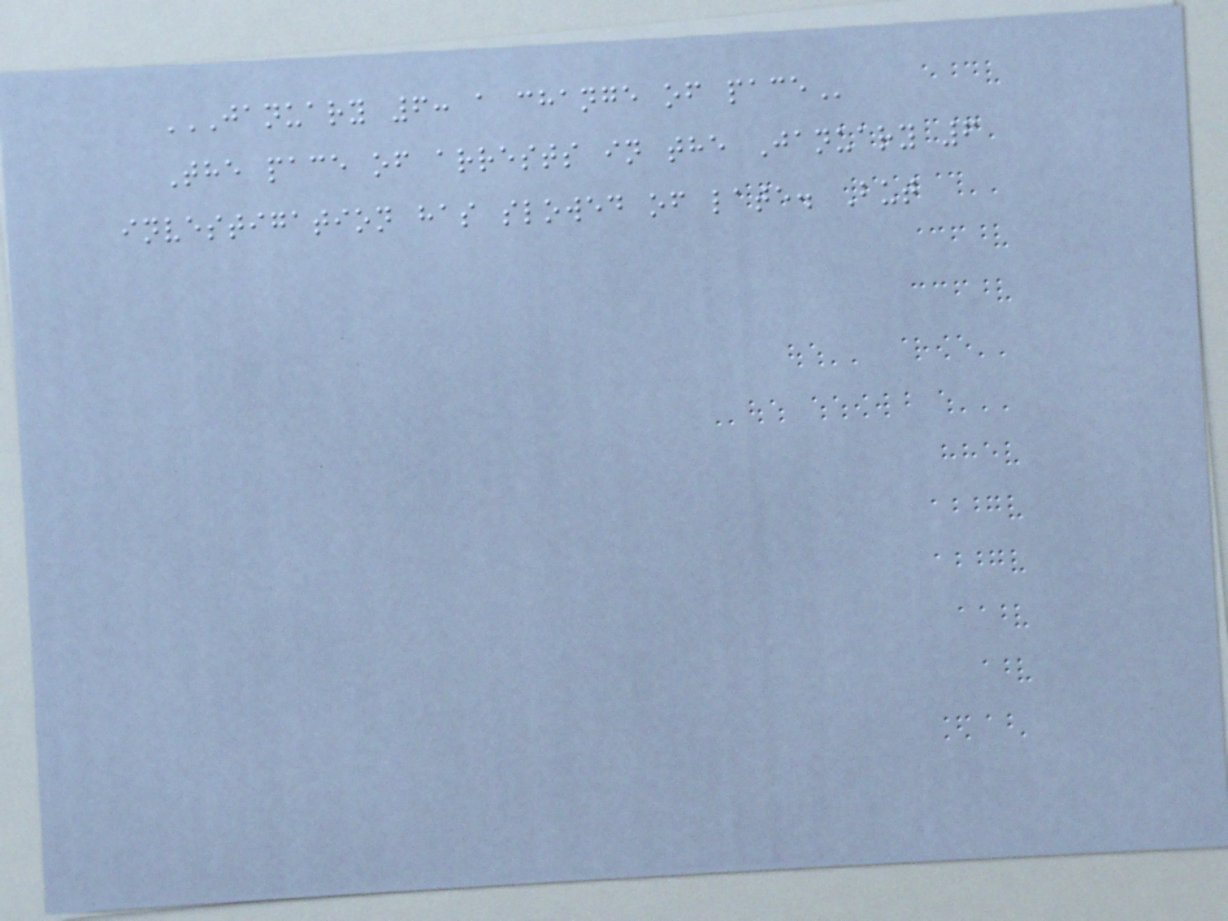JANUARY 6: A CHANGE OF PACE
The pace of arrests in the January 6
investigation has slowed of late. But
